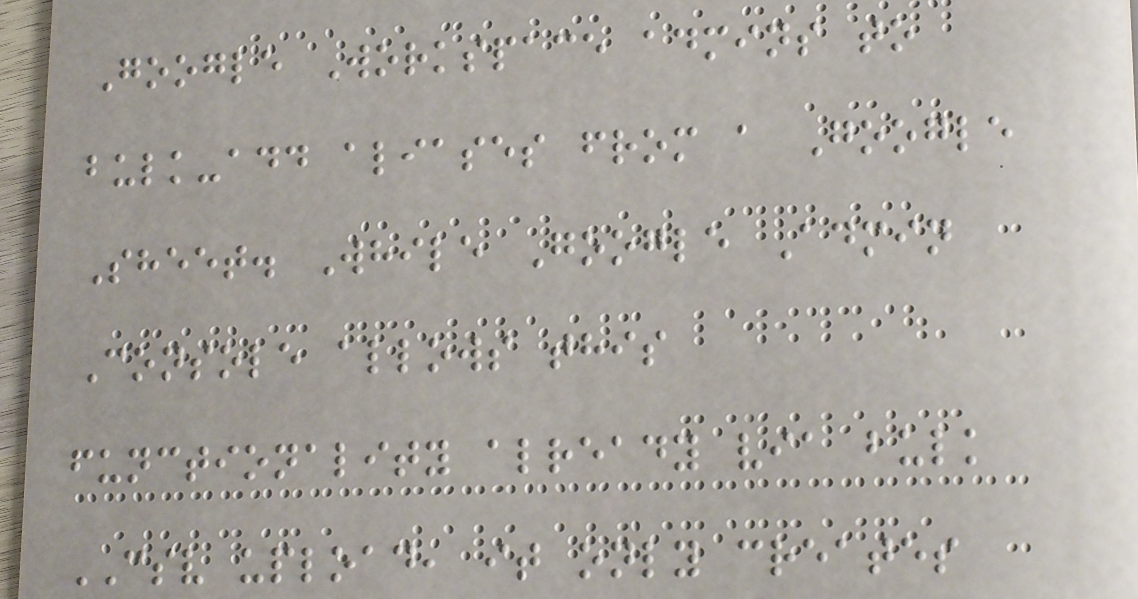Google Workspace admins to
bulk-add aliases from a Google
Sheet. While Google Admin
Console allows this
functionality already via bulk
CSV upload, it only creates
